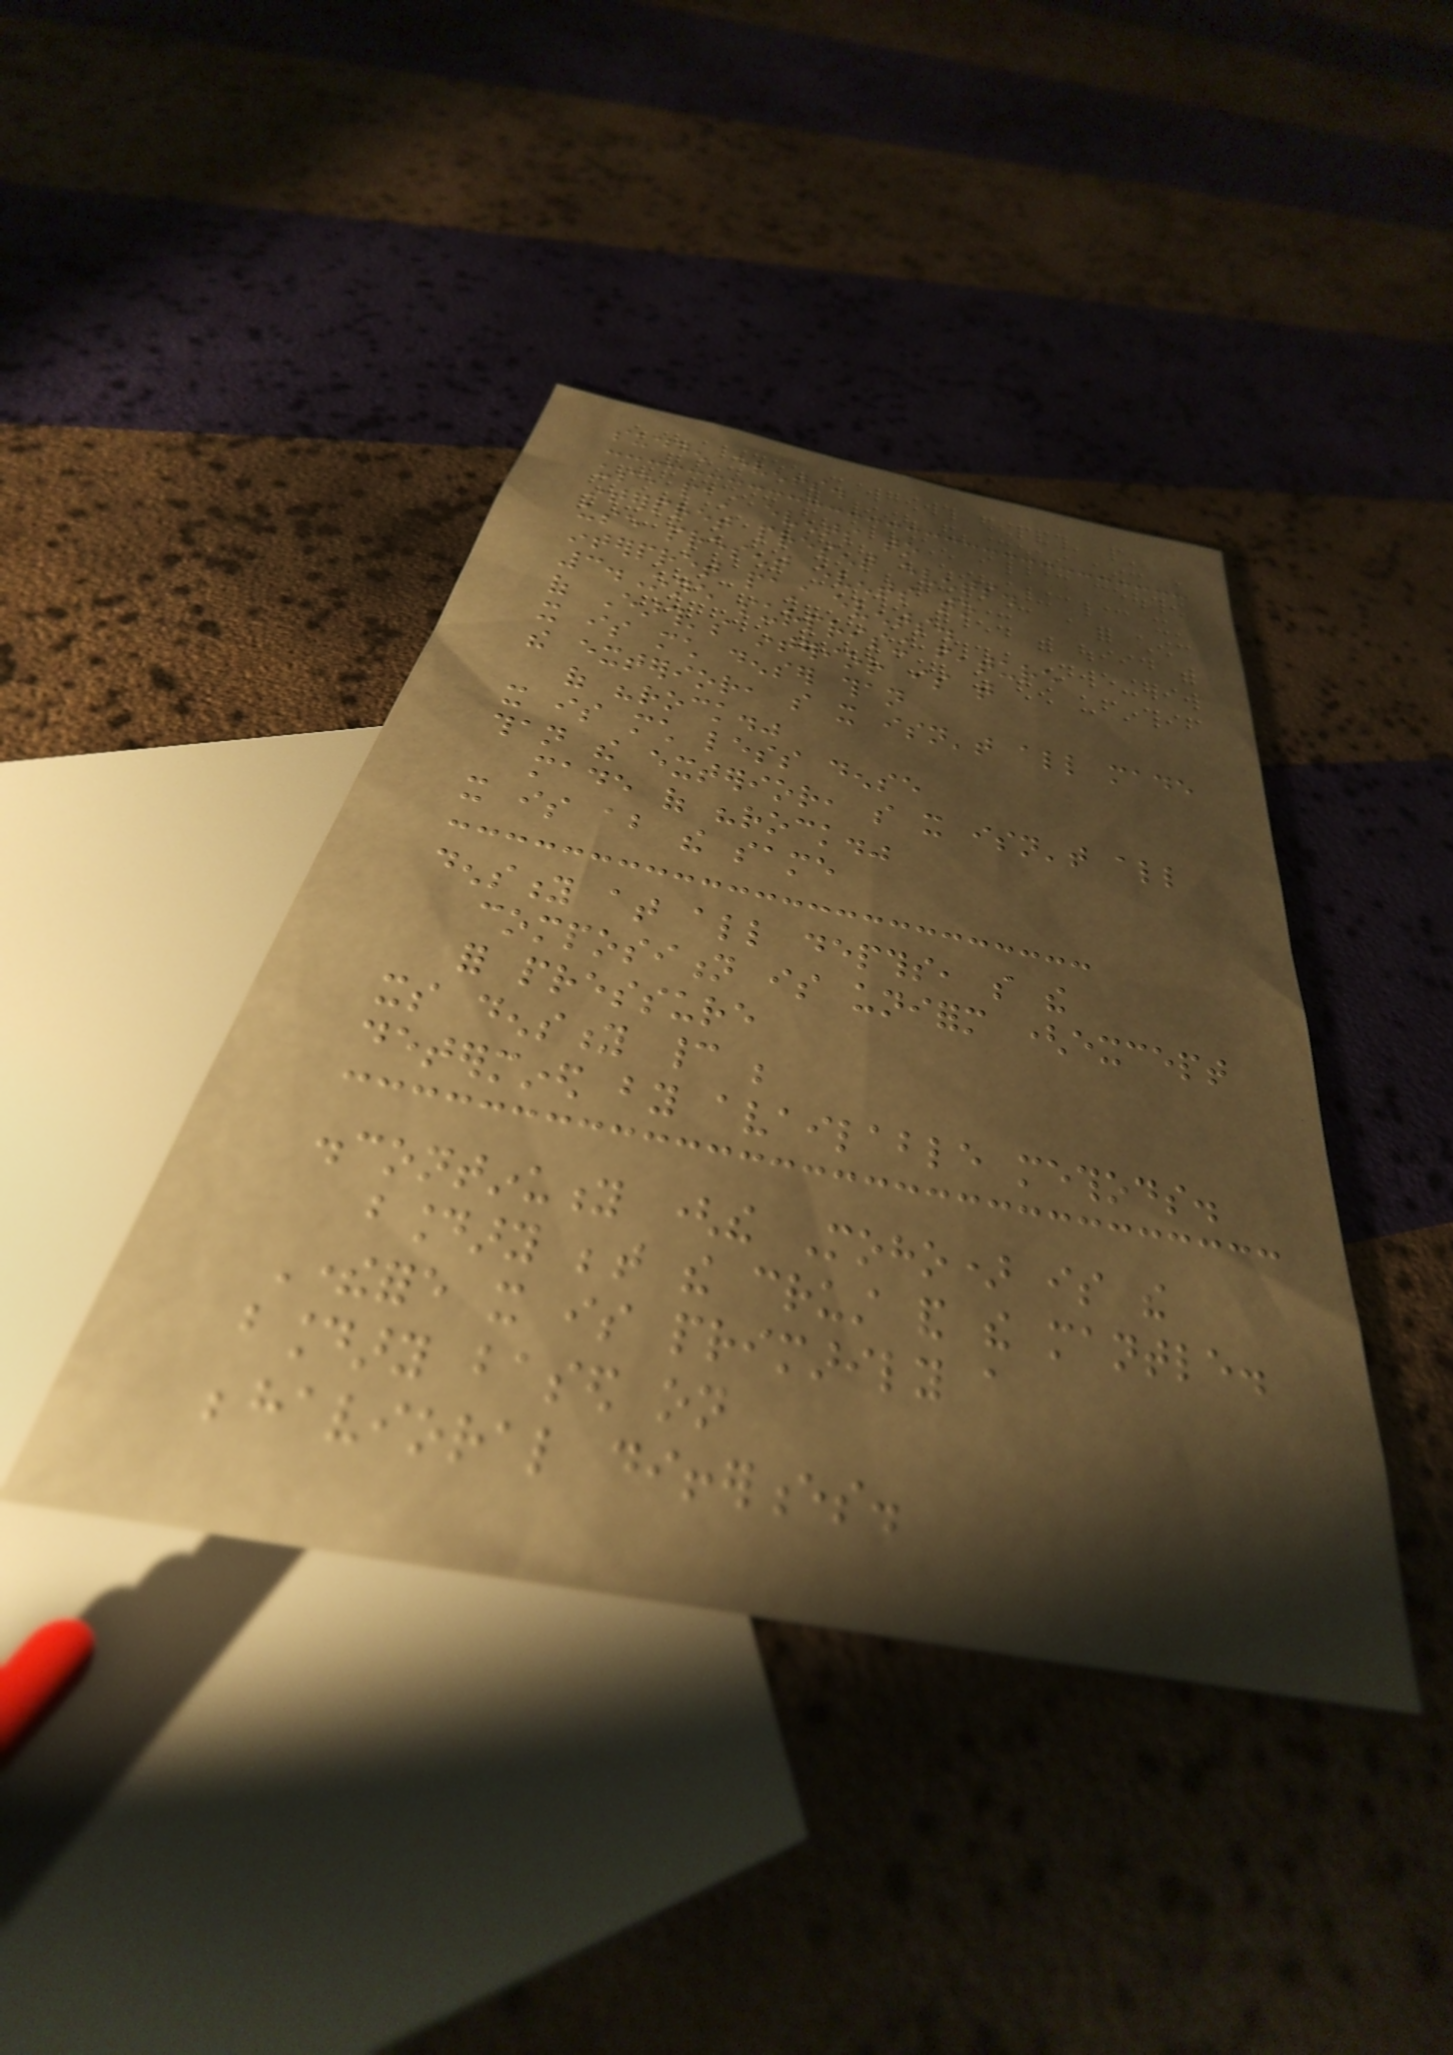sudden events.
use past events to
interpret present events.
use present events to
interpret past events.
3.One surprising feature
of Earth's interior is that
it is much denser than
the exterior, so it isn't all made
of "rock."
it is much less dense
than the exterior, so it isn't all
made of "rock."
it is about the same
density at all depths, so the
composition is uniform (except
for pressure
its density cannot be
determined by available methods.
discontinuity (the Moho) is the
boundary between the crust and the mantle.
Therefore it is primarily a
boundary based on
behavioral differences.
